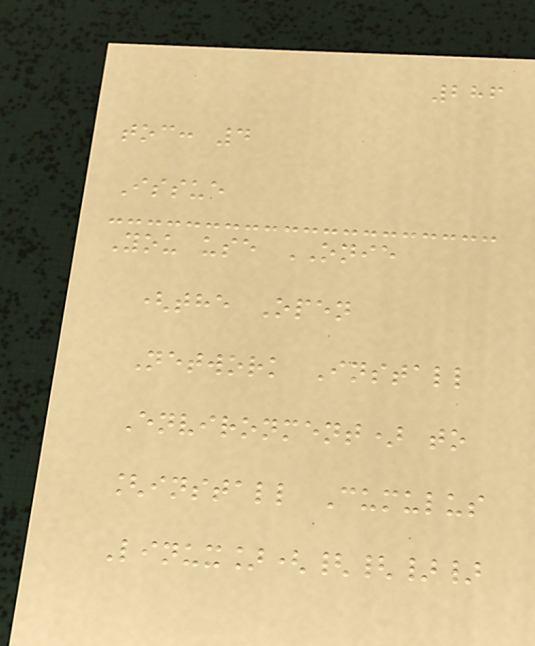286
toc: 4
Issue
You use ONIE
(the Open
Network Install
Environment) to
[install Cumulus
Linux]({{}}
